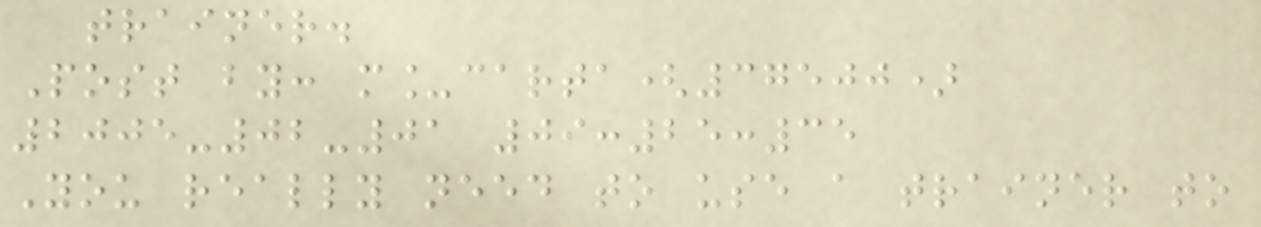trainer.
Post by: m_carta(37500)
2005-02-01 09:25:35
You really need to use a trainer to
